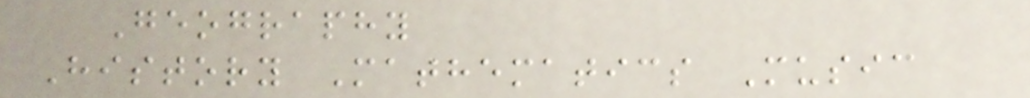Geography
History Mathematics Music
